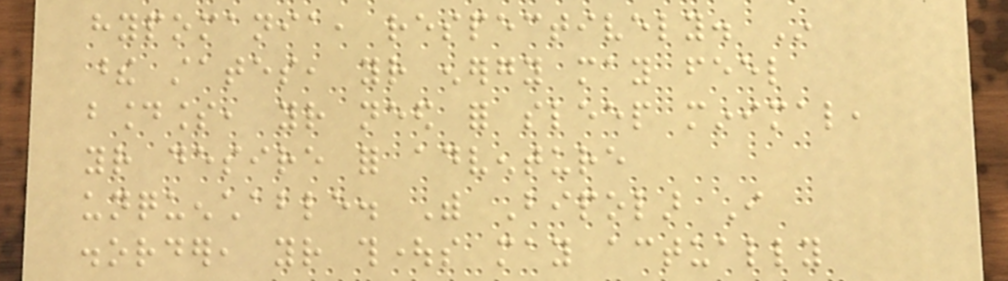hypomania, respectively. In
these states, your energy may feel
boundless, your need for sleep minimal,
your desire for adventure
unquenchable. With Bipolar I
disorder, your thoughts may actually
